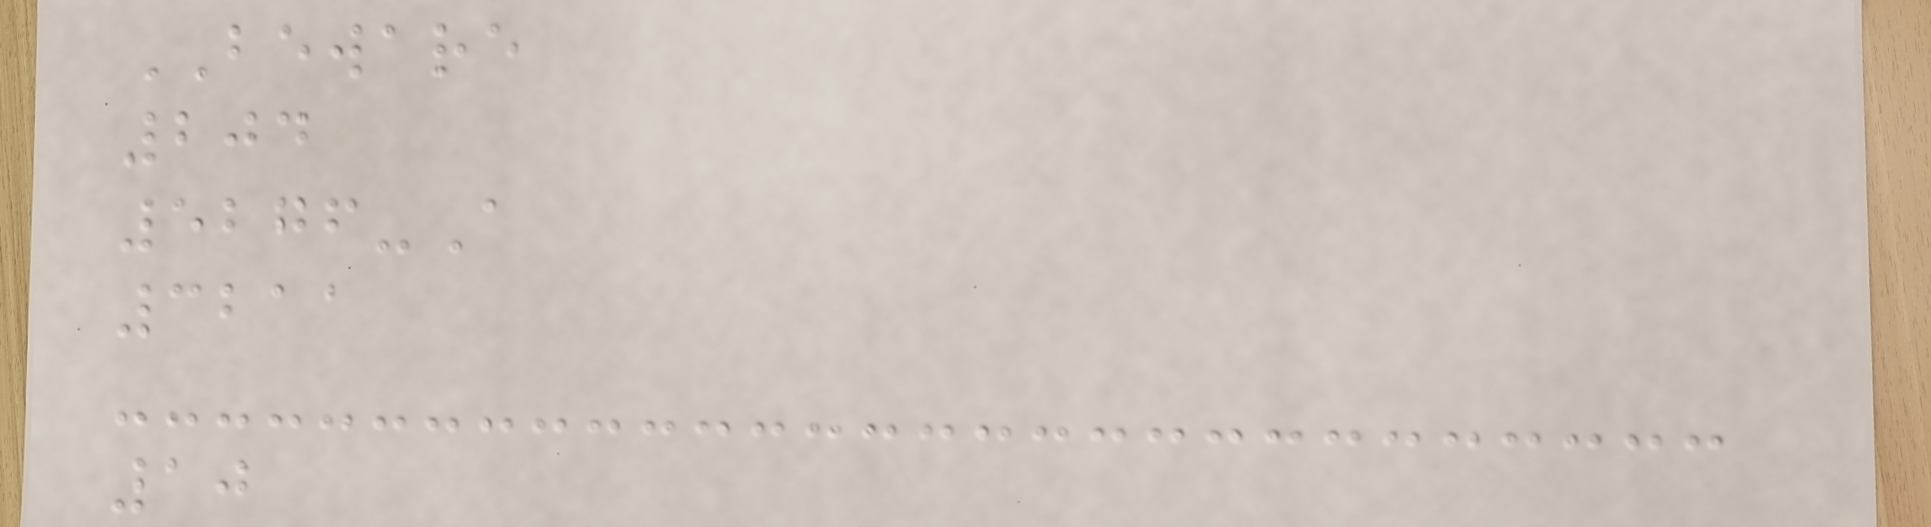BEWARE
204
5276-A
3211
10
